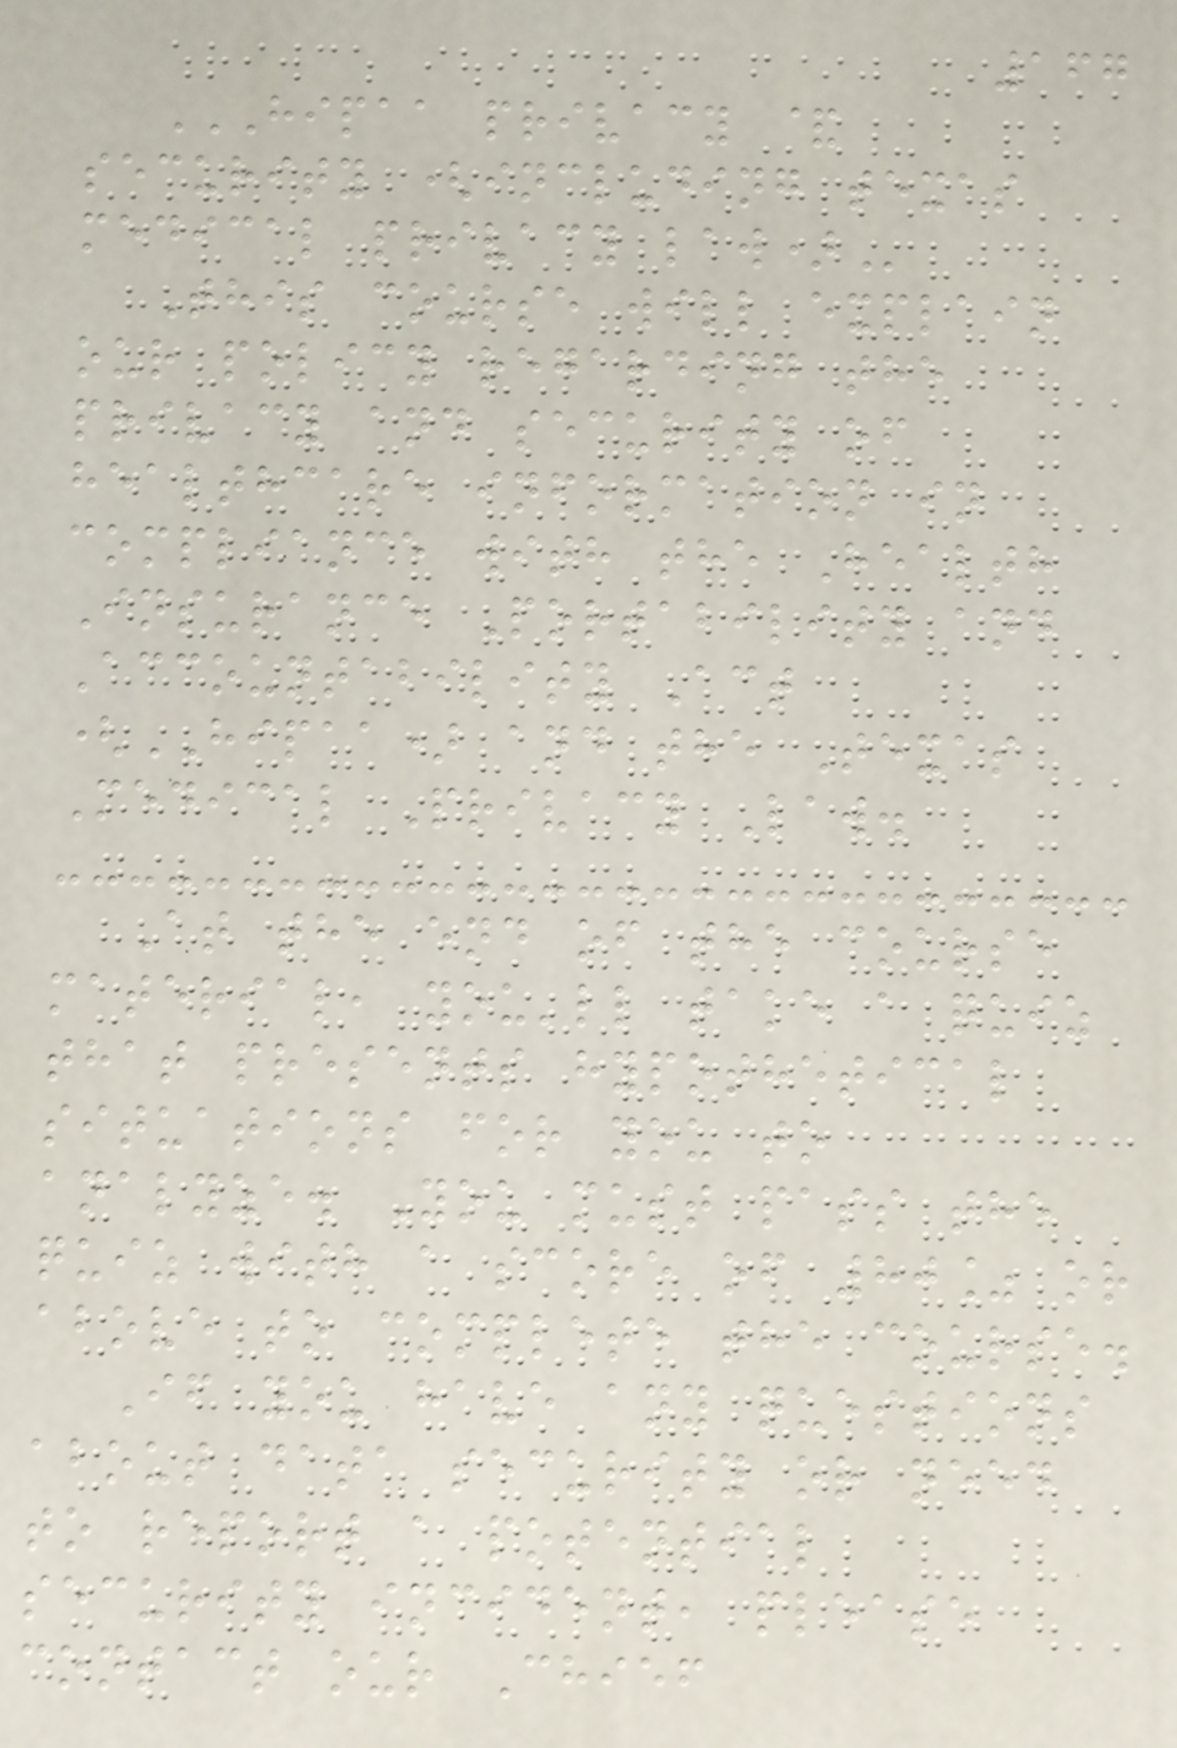167
HIPAA PRIVACY &
SECURITY (INCLUDING TEXAS
MEDICAL PRIVACY LAW)
This course will explain
our policy regarding the
privacy and security of
healthcare information in
compliance with the Health
Insurance Portability and
Accountability Act
(HIPAA) and the Texas
Medical Privacy Law.
At the end of the course
material, you'll take a quiz
that presents hypothetical
situations for you to
analyze. You must pass the
quiz with a score of 80% or
above to complete the course.
If you have any questions
about data security or need
to report a potential
security incident, please
contact our Chief
